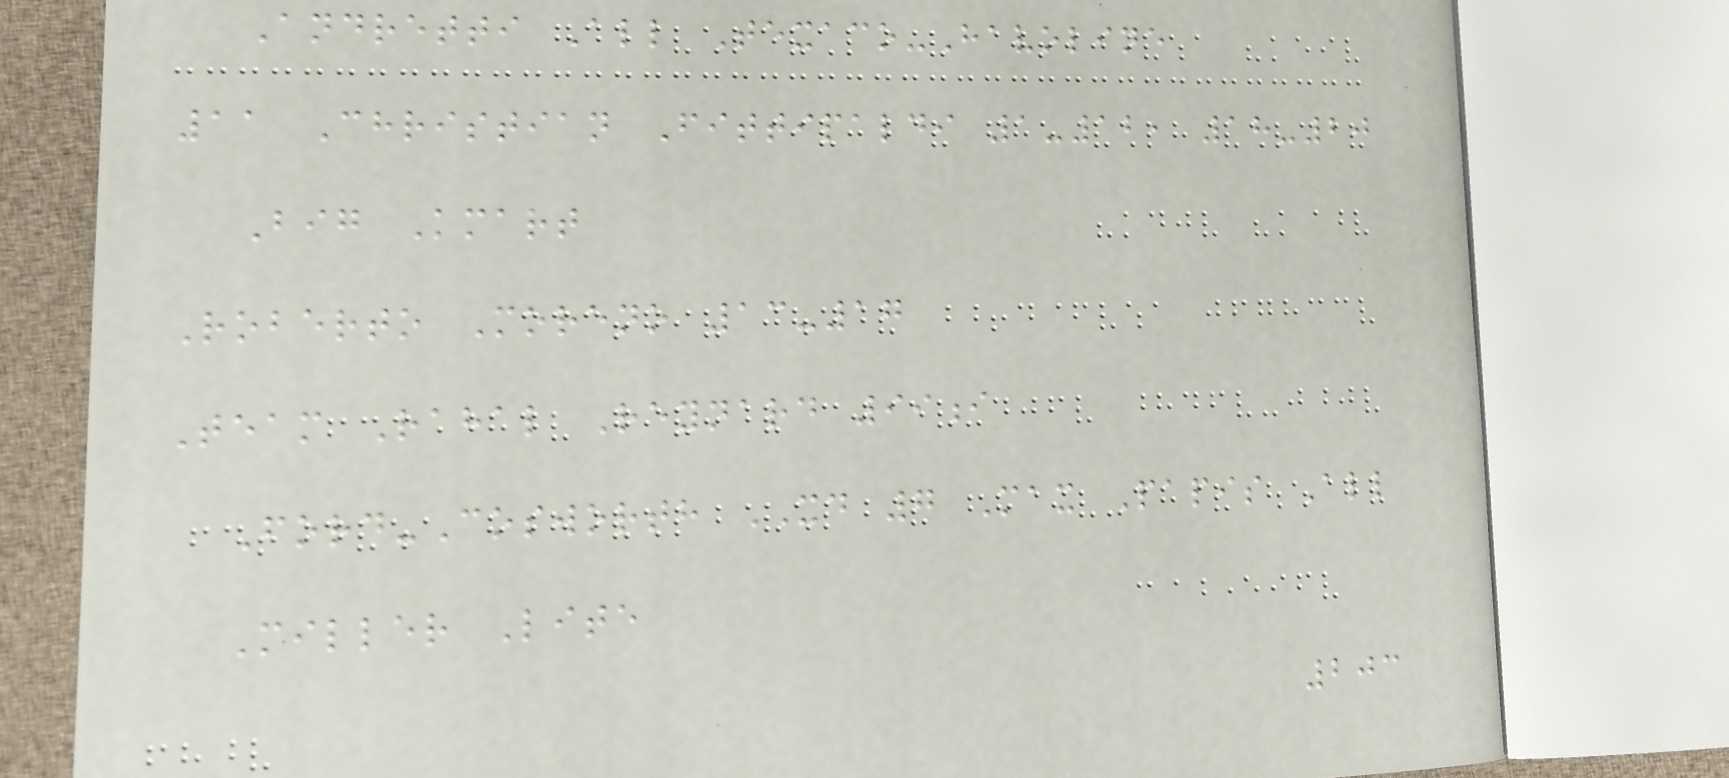Andretti All Texaco-Havoline
11 Christian Fittipaldi 1-12, 18-20
Big Kmart
Roberto Moreno 13-17
Team Rahal Reynard 99i
Ford-Cosworth XD 7 Max Papis All
Miller Lite
203
